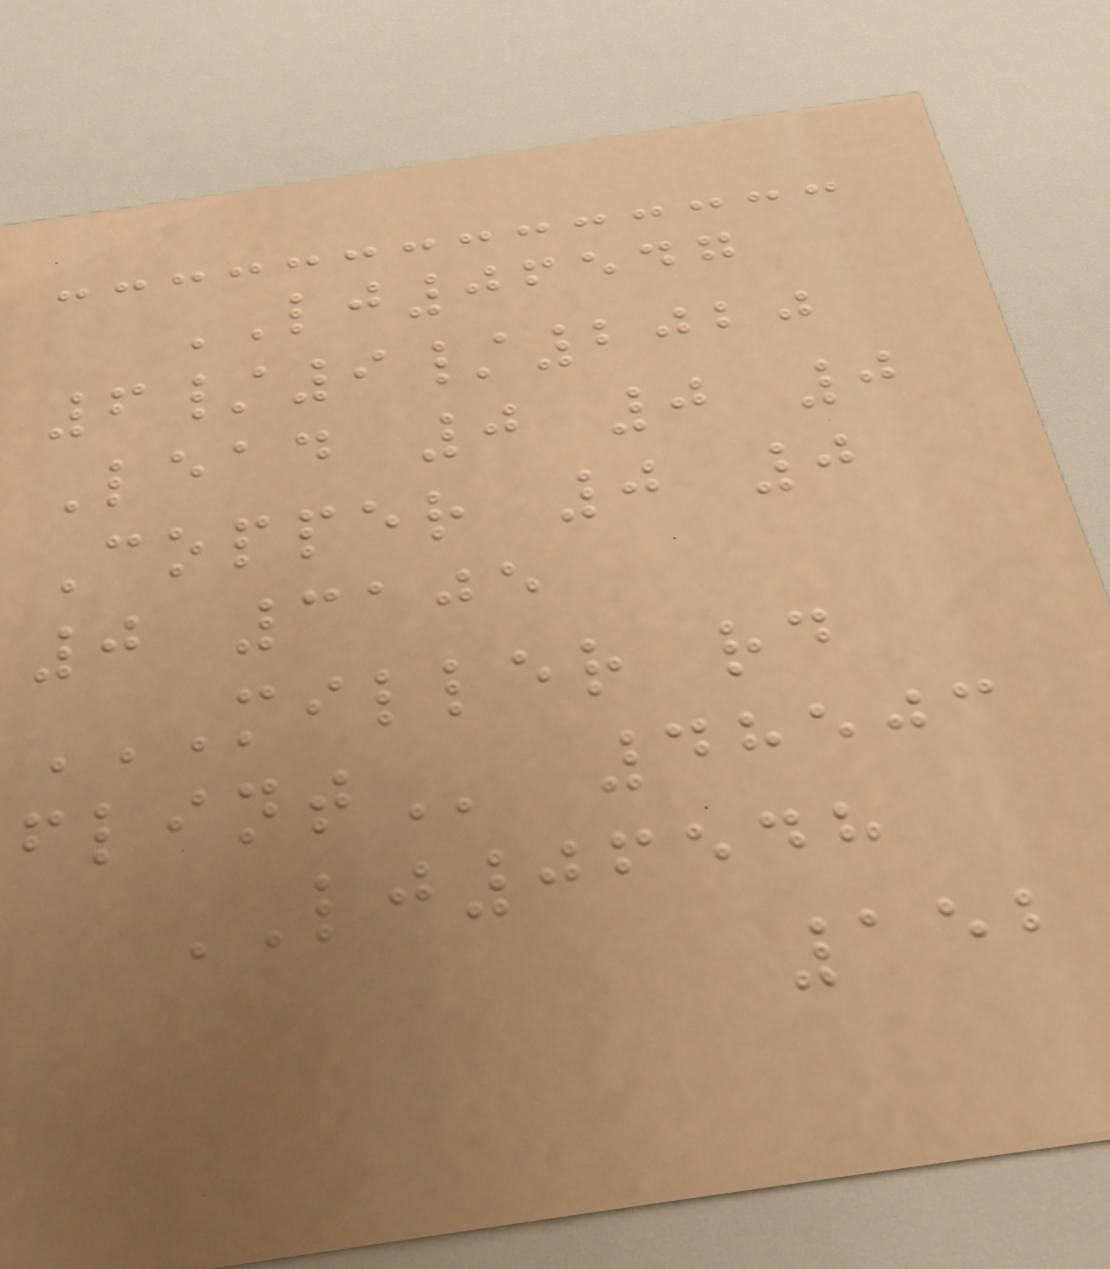LJ06547
6/9/2020
Lead 0 0 0
Copper 0 0
0 3105
MILLER RD
FLINT 48503
LJ06548
152
